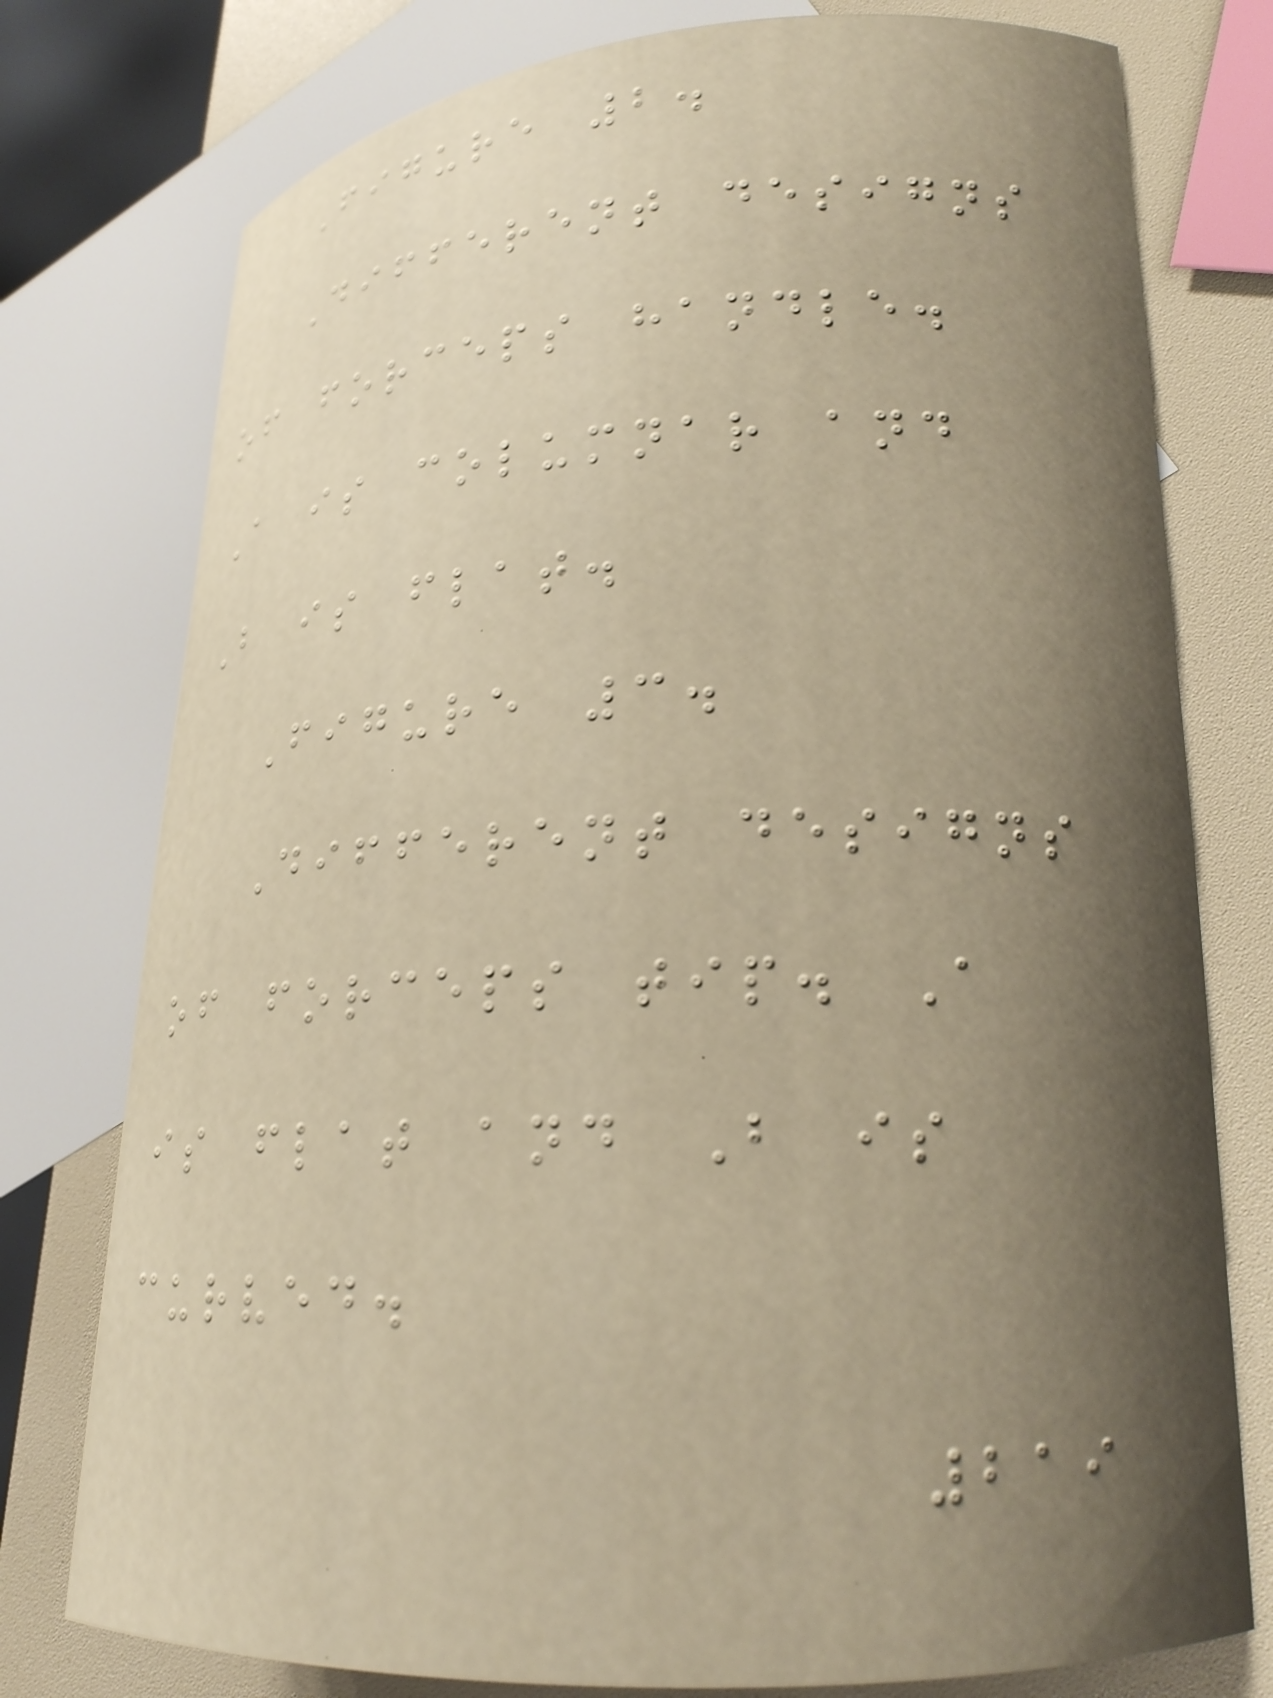Figure 2.
Different designs
of forceps handle.
A is columnar and
B is flat.
Figure 3.
Different designs
of forceps tip. A
is flat and B is
curved.
219
